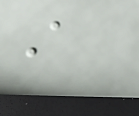A
